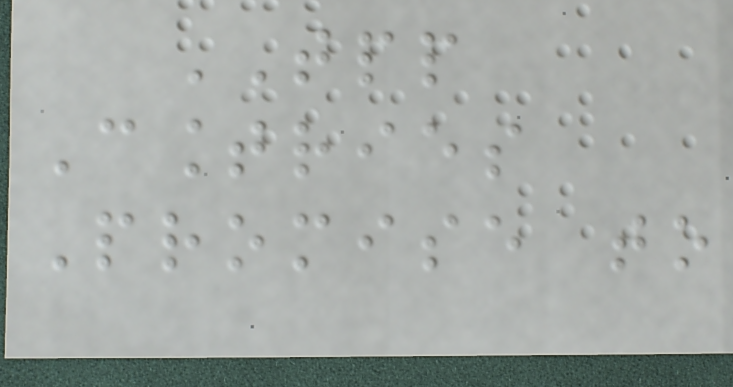TPP
Countries
Promise to
